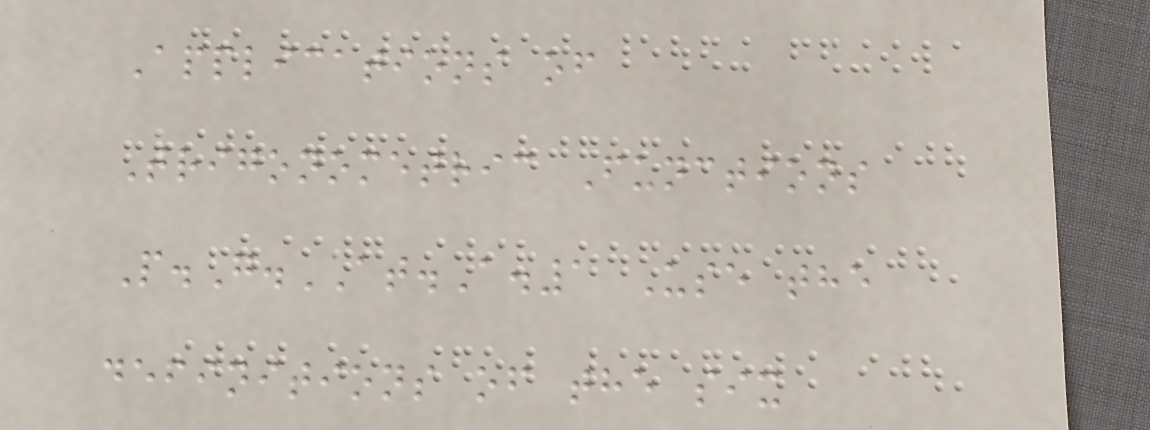Applications of
Trigonometric Functions
P.G.AT.A.1 Use the
definitions of the six
